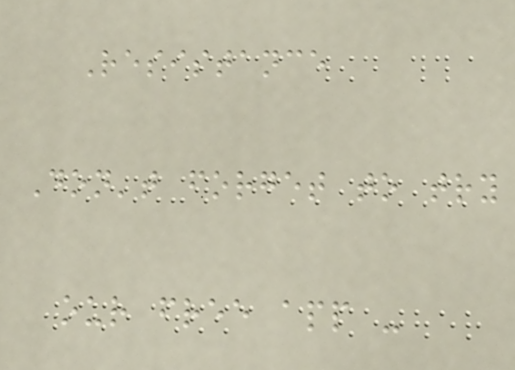Resistance
Don't forget to try
our free app -
